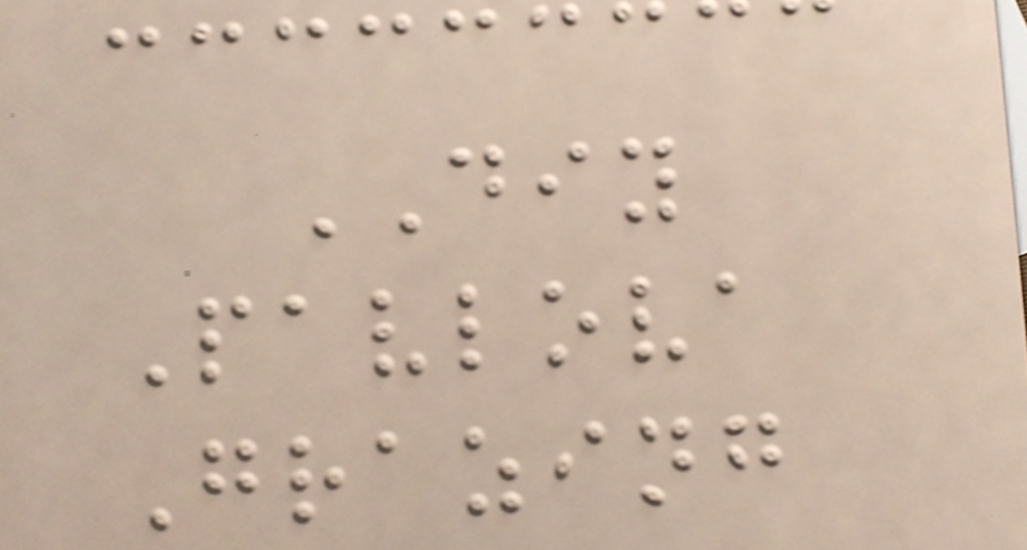DIY
Pavlova
Grazing
